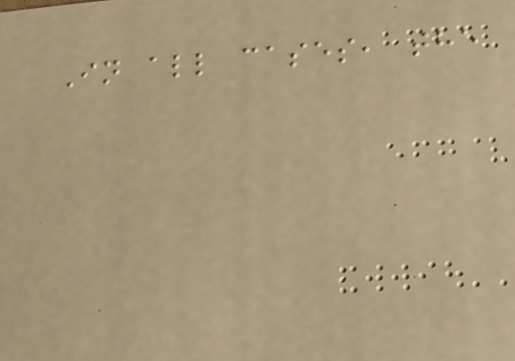In all cases, the
